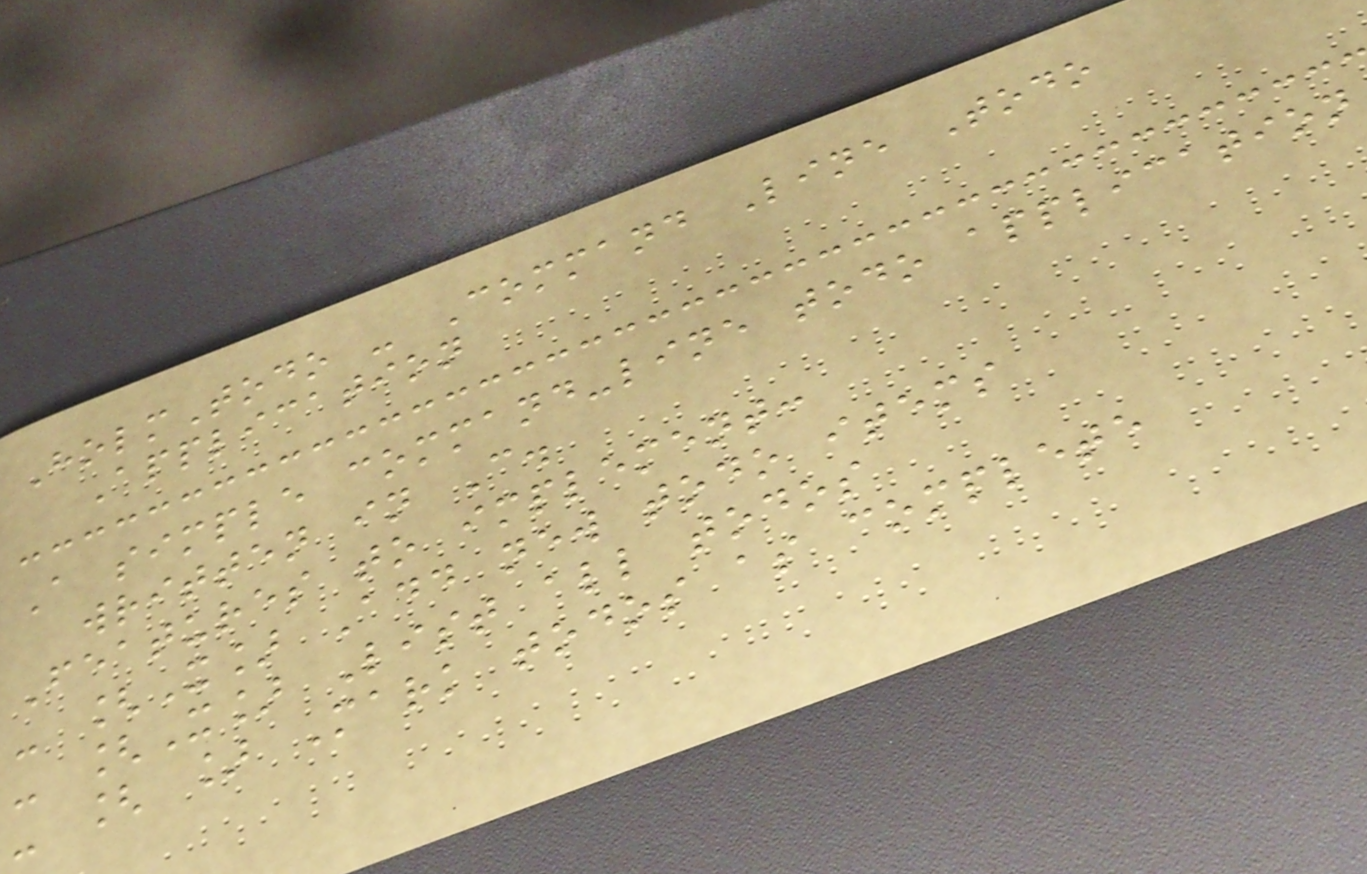HolmTodo - Command Line Todo
Application
A simple command-line todo application
written in C.
Features to implement:
- [X] Add new todo items
- [X] List all todos
- [ ] Mark todos as complete
